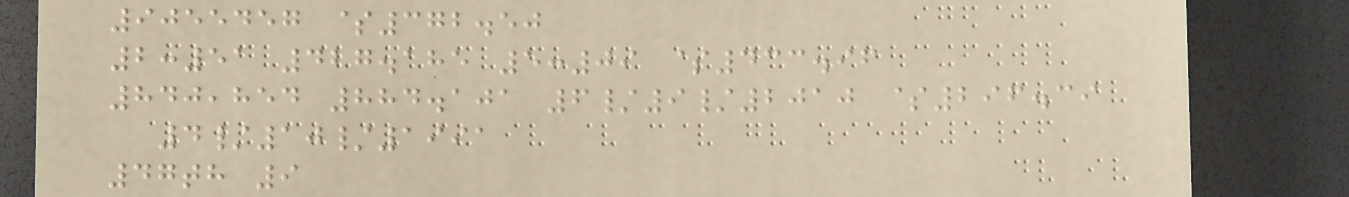9055457 $372.50
2:51 427.185 5:09 $433.96
840,854 884.101 6/9/2010 $296.39
4/10/1991
47th 9
